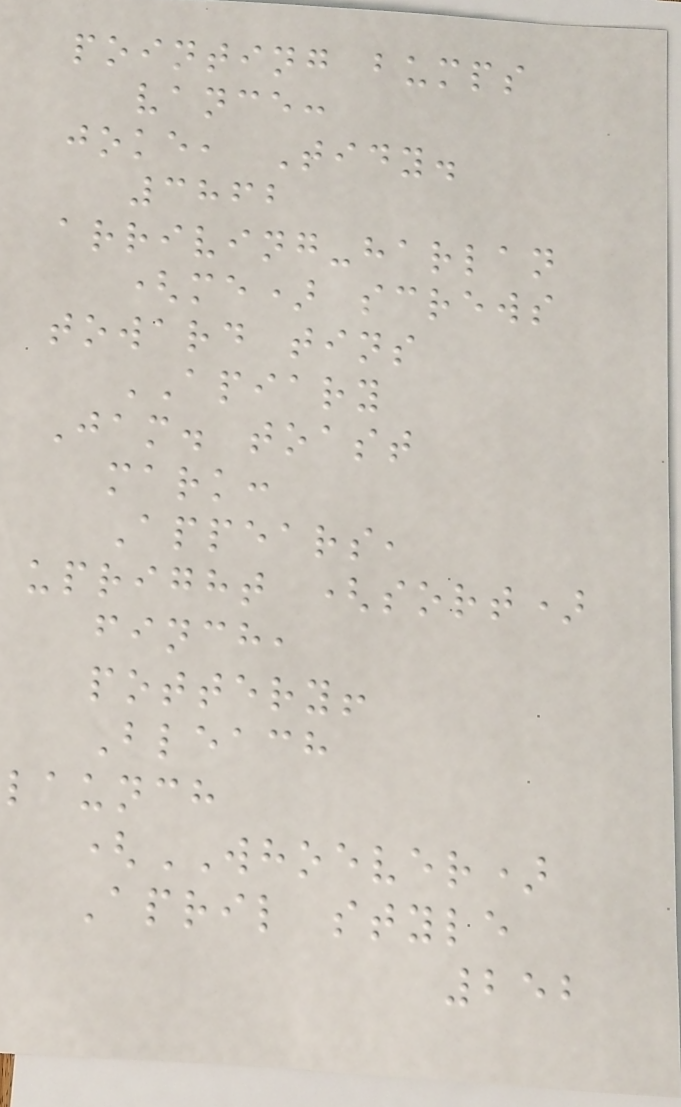pointing bumps
vance:
joke, Tidy.
3862
arriving-harlan
(me) screws
toward tins
APIARY
Jam. toast
mark:
Appears,
upright (sort)
finch,
pottery!
Bleach
launch
(WHOEVER)
April style
252
